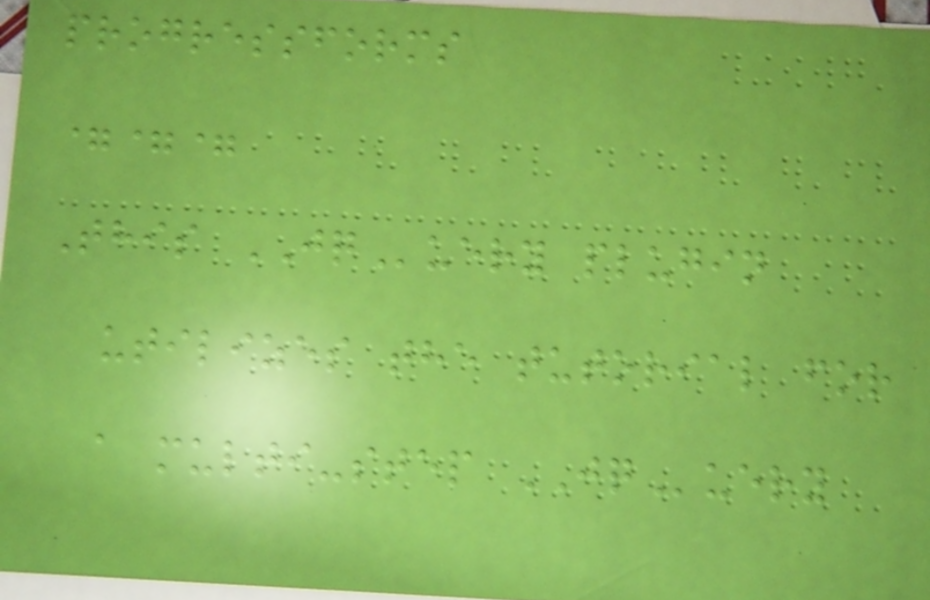progressforms
===
This JQuery plugin
utilizes the tutorial for
a multi-step JQuery
